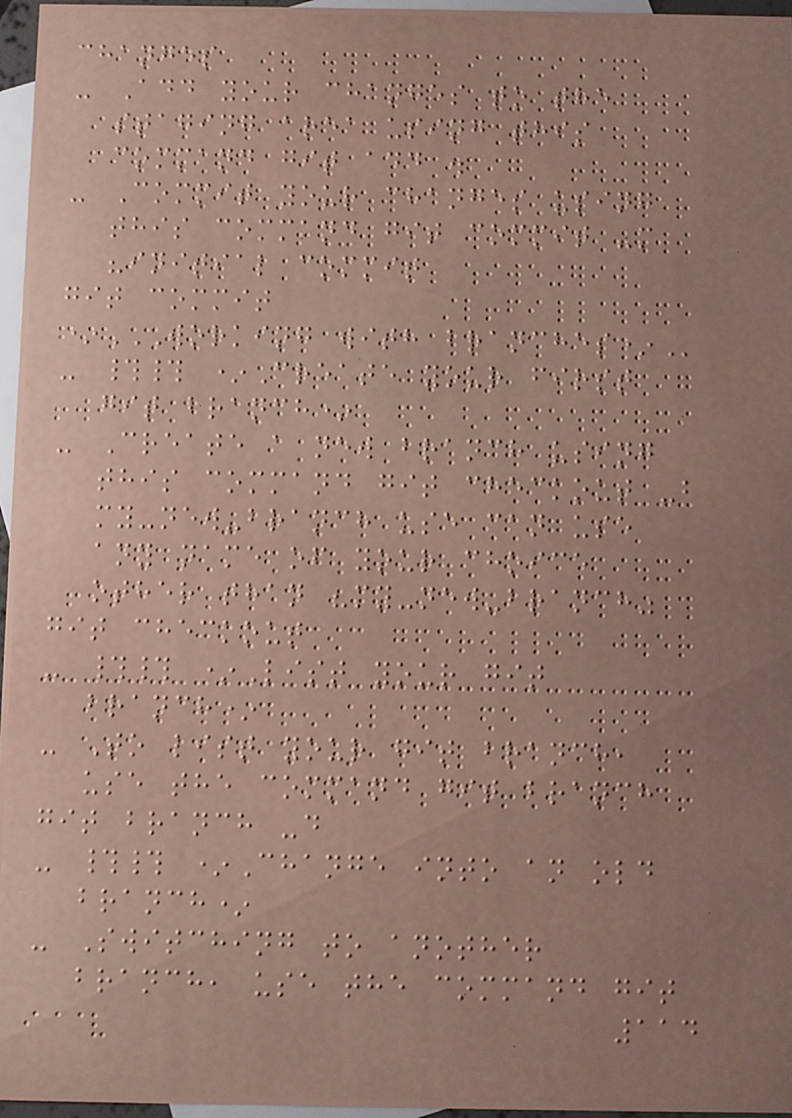changes
- Add your changes to the
staging area using this
command git add .
- Commit your changes using
this command git commit -m
"initial commit
git commit
*WORKING WITH BRANCHES*
- ## *Create your first
git branch*
- Create a new branch using
this command git checkout -b
my-new-branch use can use
any name of your choice
other than "my-new-branch"
git checkout
- ## *List your git
branch*
- To list your git branch,
use the command git branch
git branch -d
- ## *Change into an old
branch*
- Switching to another
branch, use the command git
114
